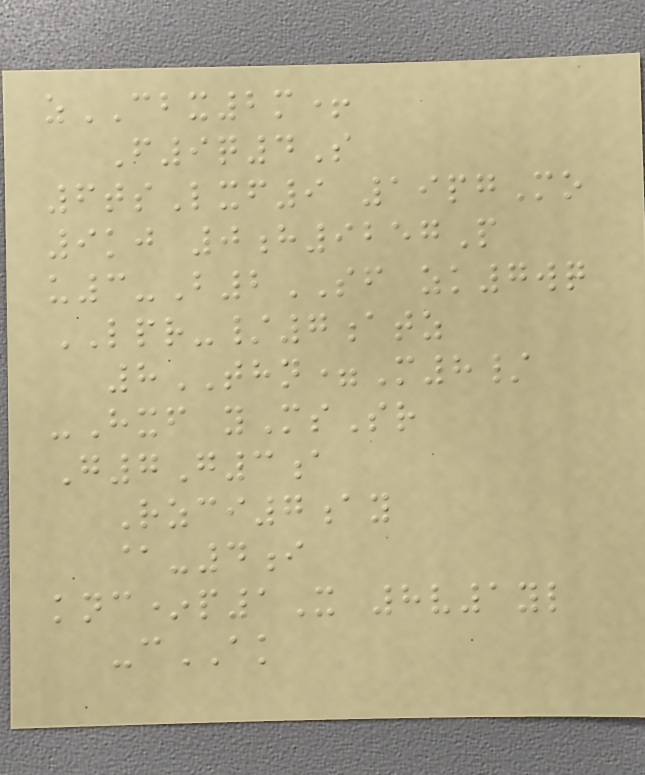zCBX2m+
F9q4S
6tsLxf9 19pgMo
9kj 0h9257P
u3-B2SF zk7wq
LPR-/7atz
8THN=M8/
-Hxf yMsSr
G7G3a
Rzci7ay
@-4i
knc*p1X 8v1yl
-cAK
